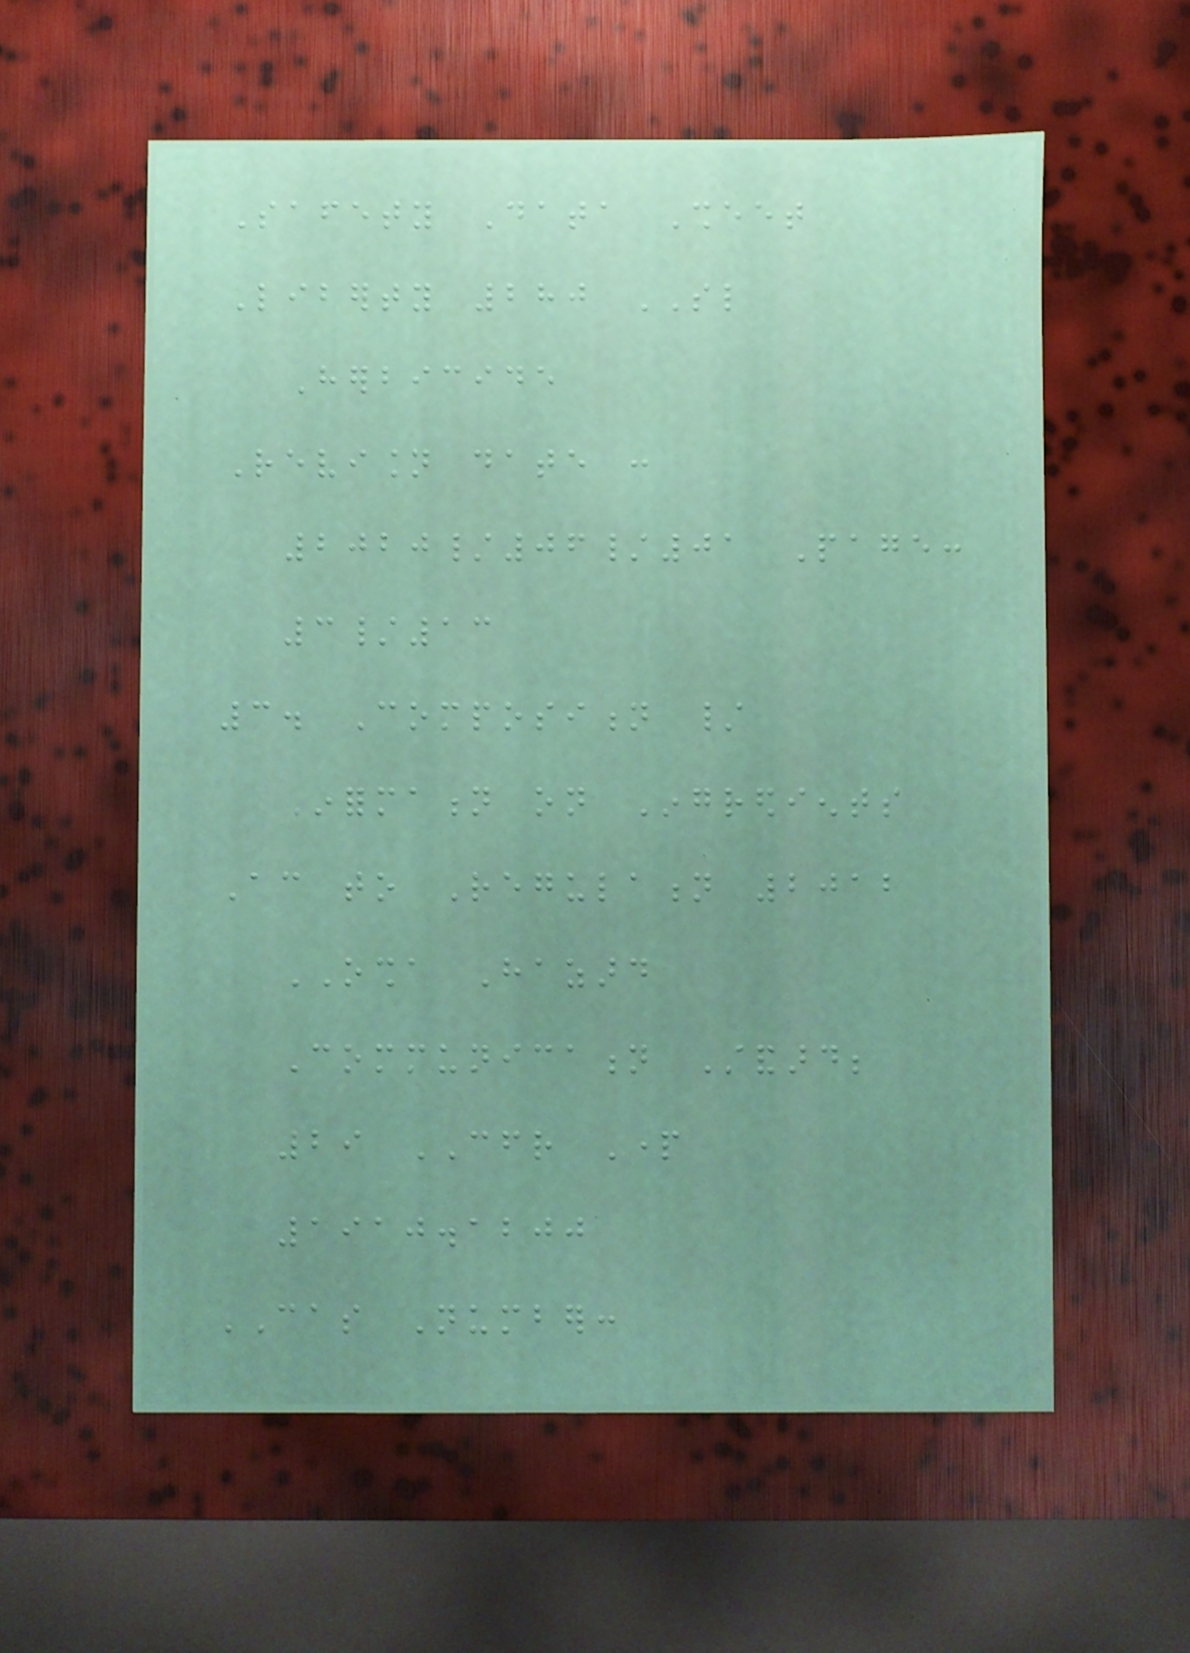Safety Data Sheet
Liberty 280 SL
Herbicide
Revision date :
2020/06/01 Page:
3/13
3. Composition /
Information on Ingredients
According to Regulation 2012
OSHA Hazard
Communication Standard;
29 CFR Part
1910.1200
CAS Number:
